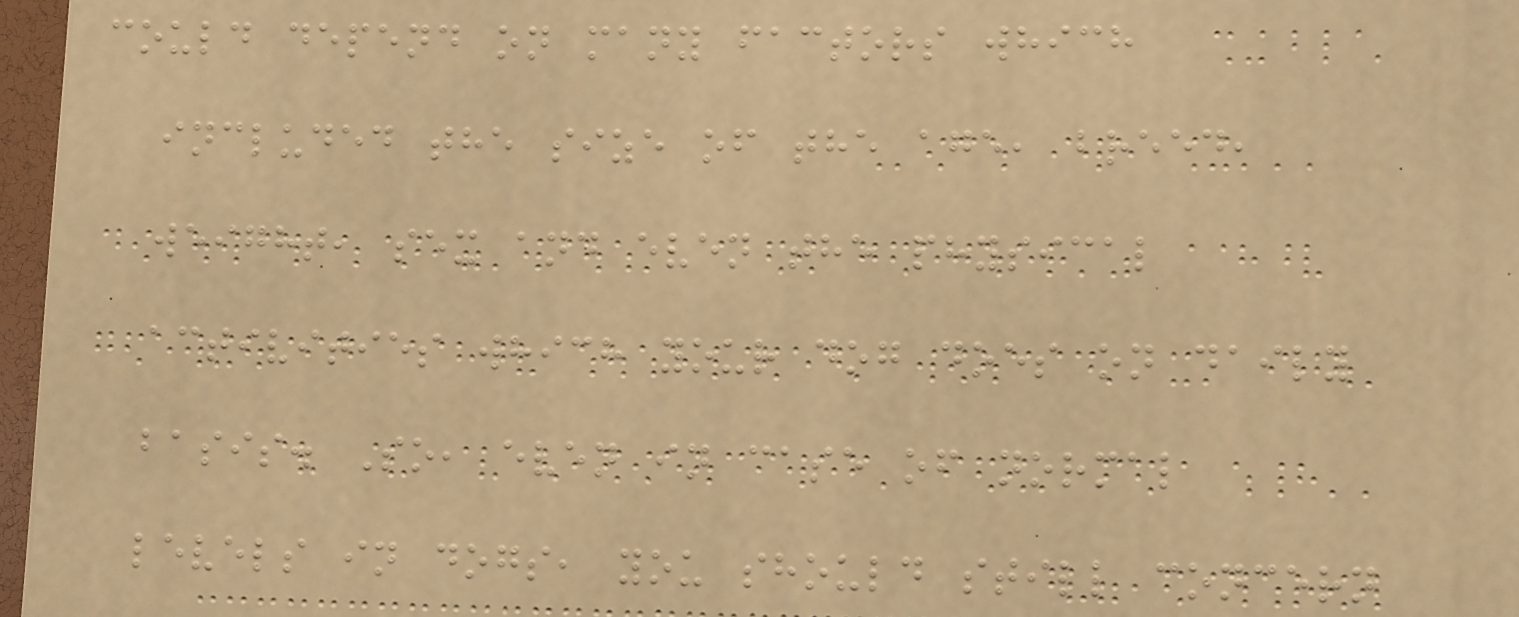could depend on many factors which
included the size of the age, breed,
weight, sex and even the physical
activities which your dog does on daily
basis. So, even in case of normal
levels in dogs, you should still concern
